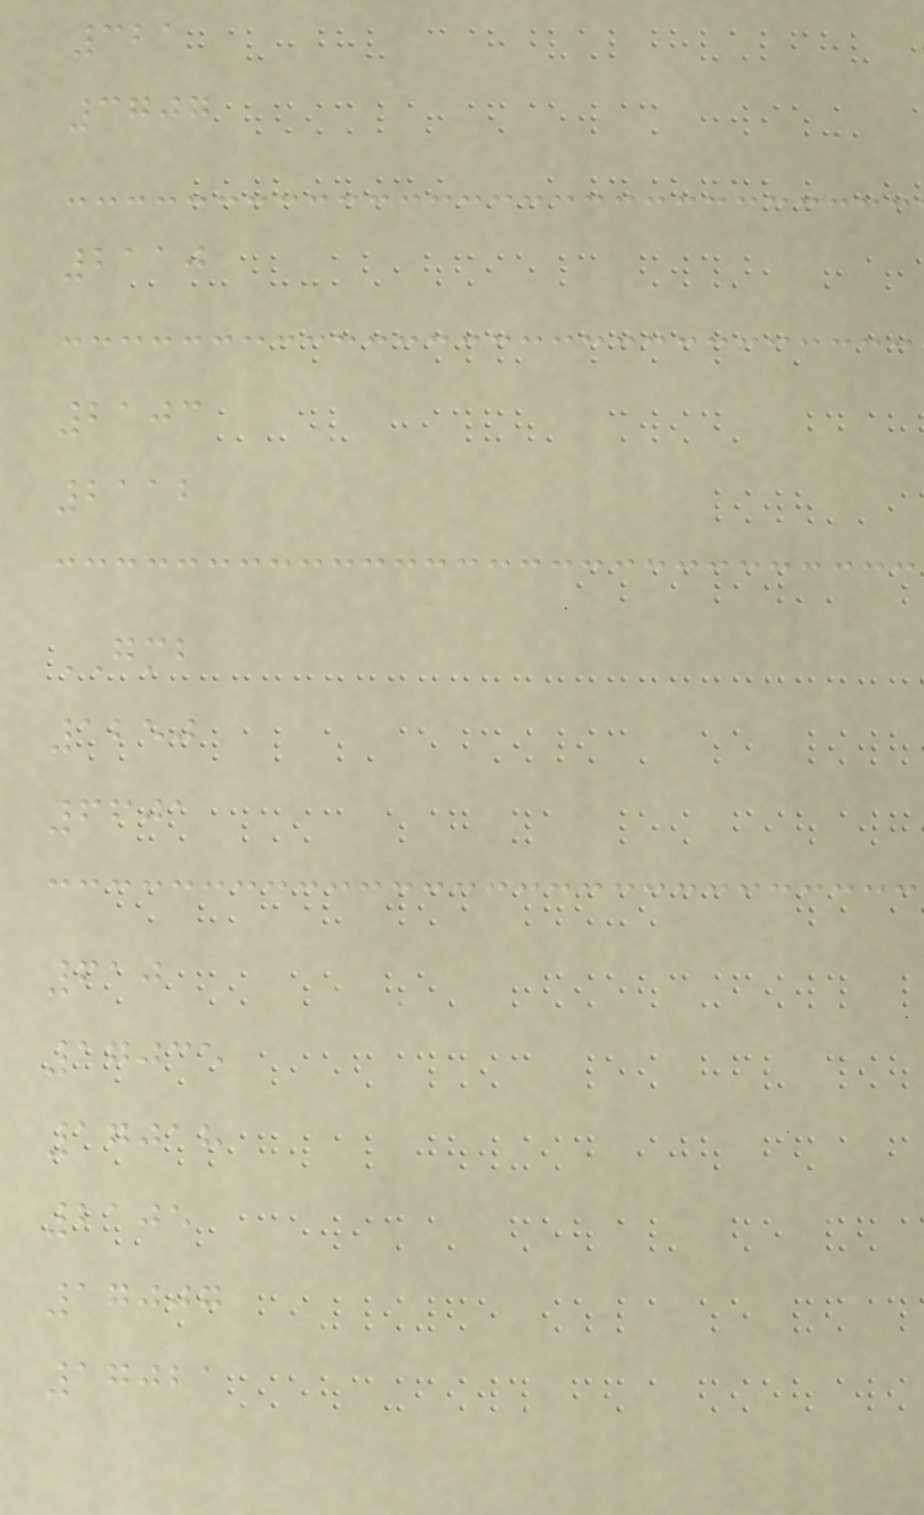321
3707
2110
2103
2112
GMB
1250
6601
610
17035
17018
2105
17007
17021
